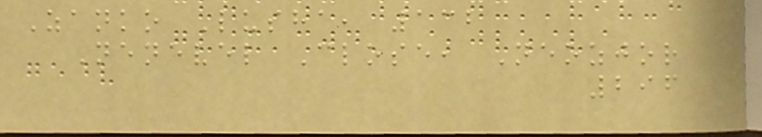Zanko Lusha, 132
Nenevel Close, Neozjor
296
